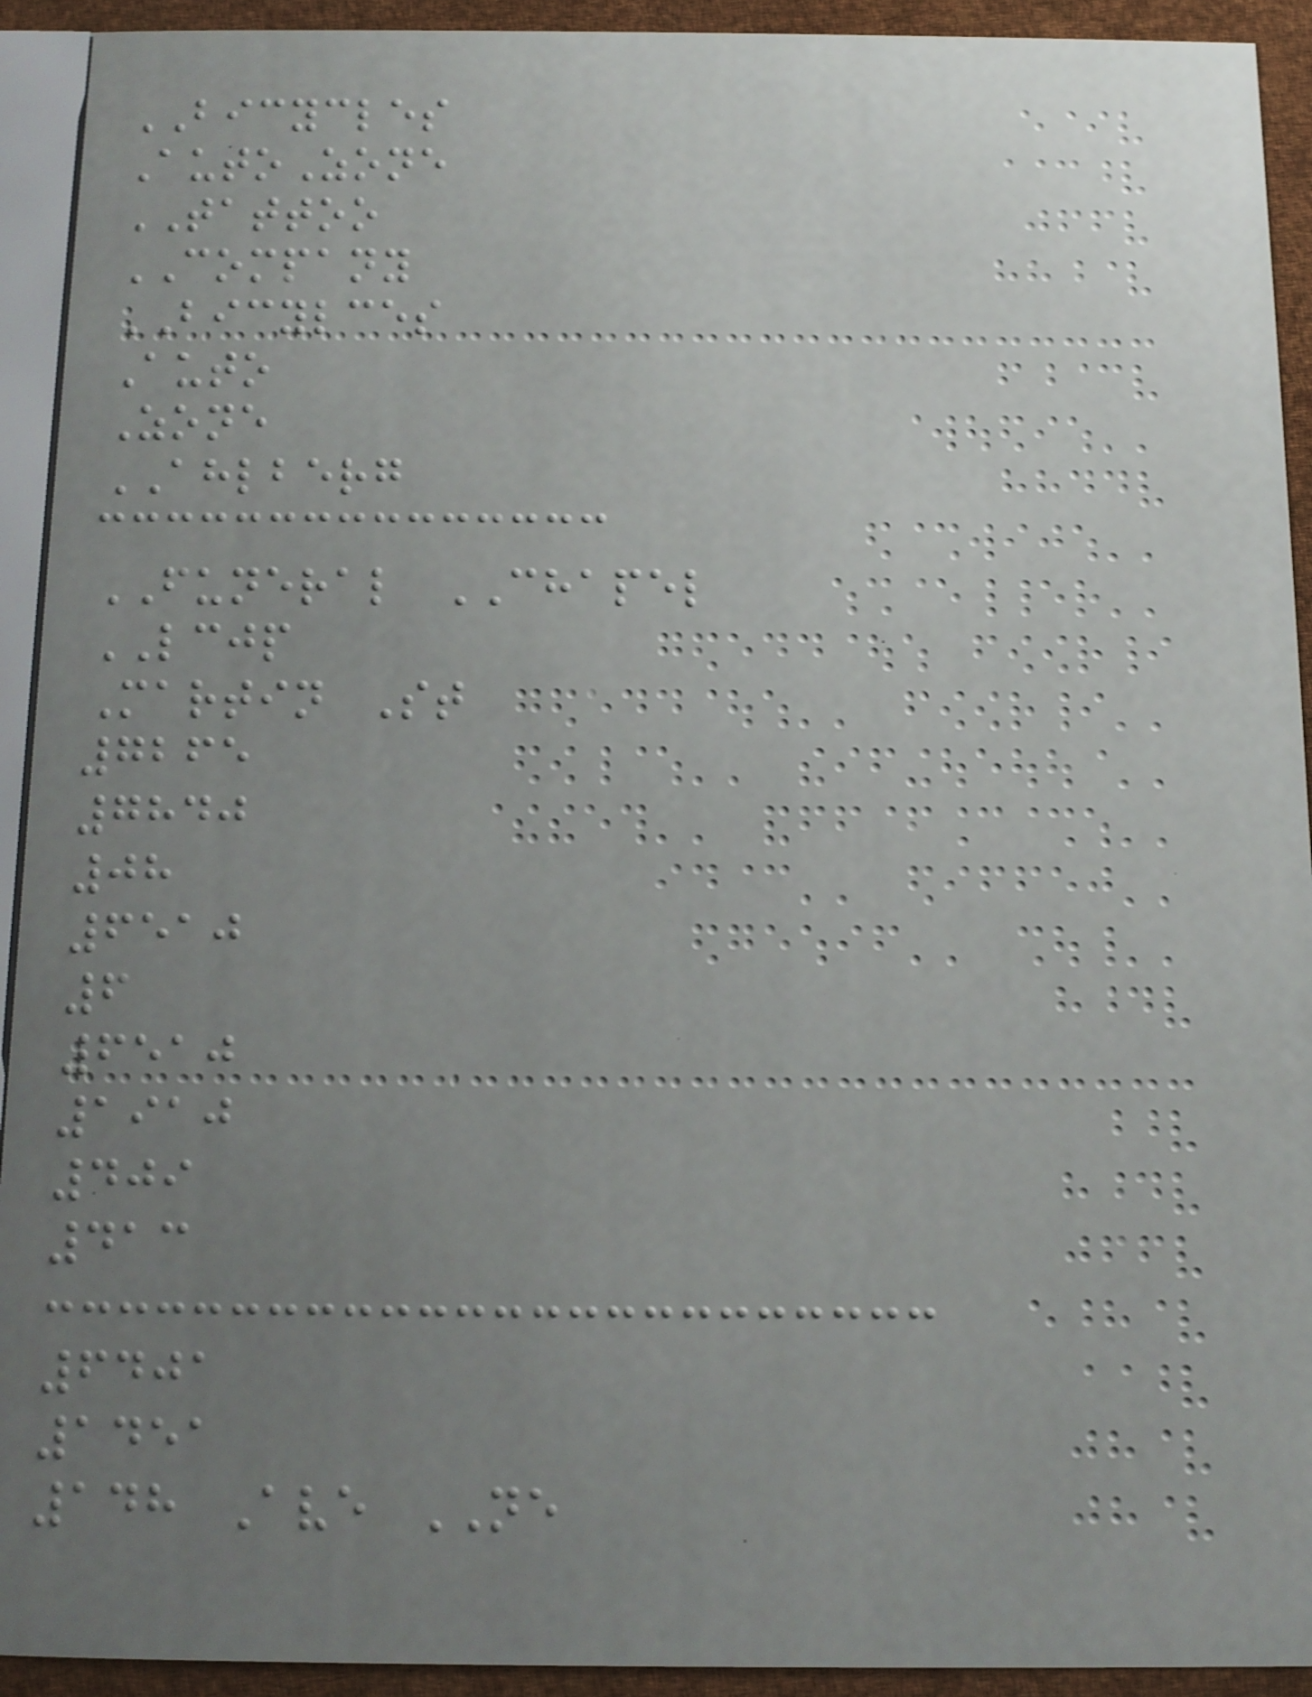BICYCLES
AutoZone
TATTOO
COMPANY
BICYLCES
Auto
Zone
AHLBERG
FUNERAL CHAPEL
LCJP
Martin St
7265
7840
08
6510
6
6510
1910
409
413
6401
1451
148 Ave NE
